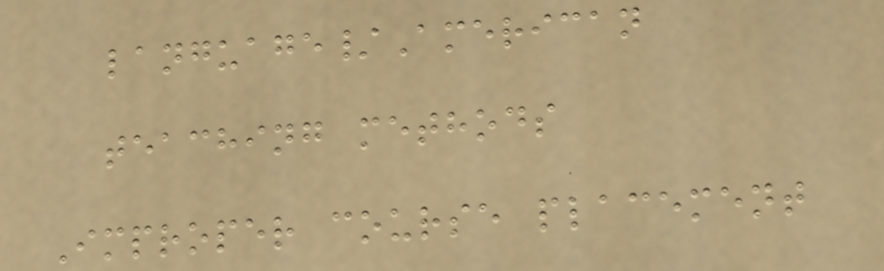language/American
teaching methods
Improper course placement
